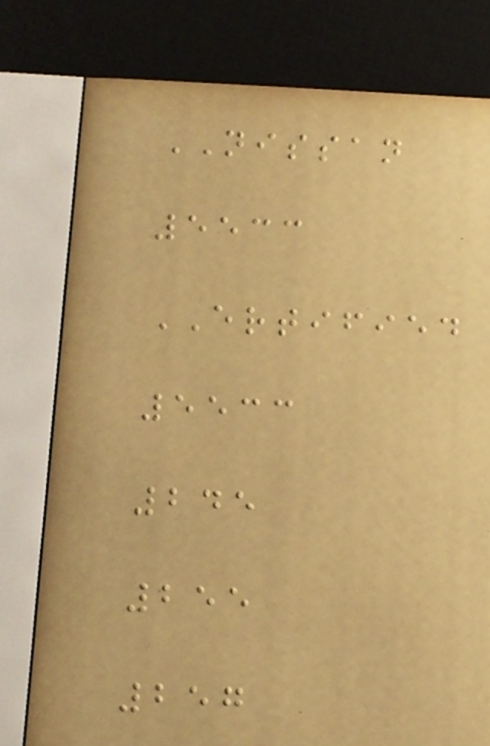NISSAN
5533
ERTIFIED
5533
245
255
257
